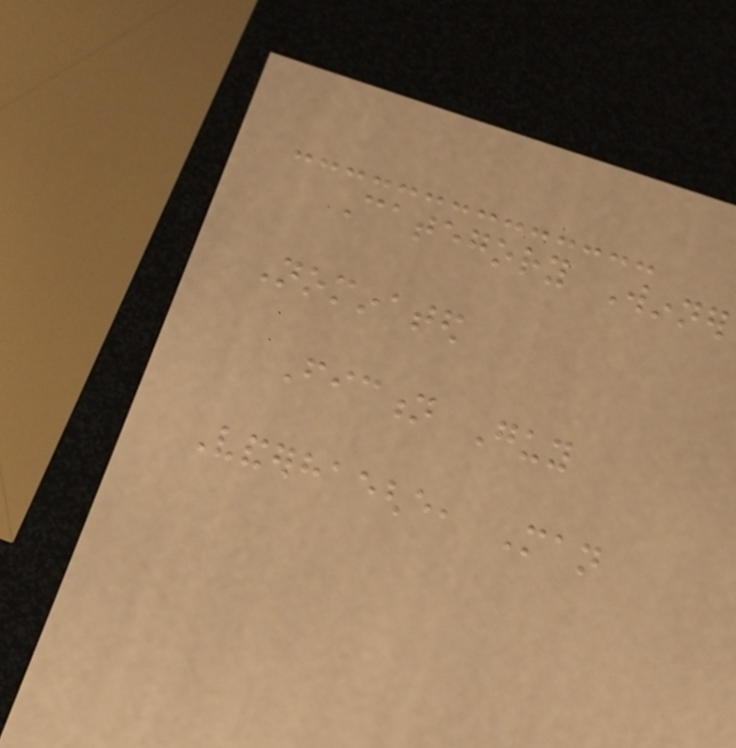Category Winner
Nominated
Fiction Guy
Vanderhaeghe, Man
